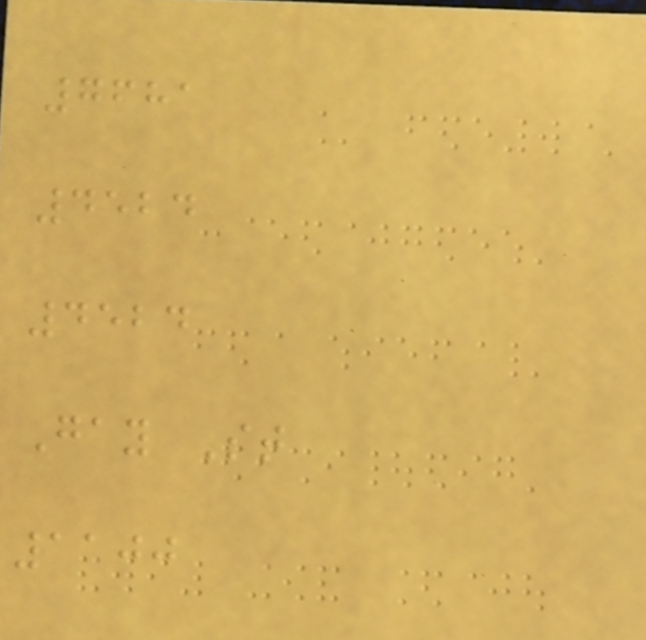7681
4524
4524
Gay St
1100
